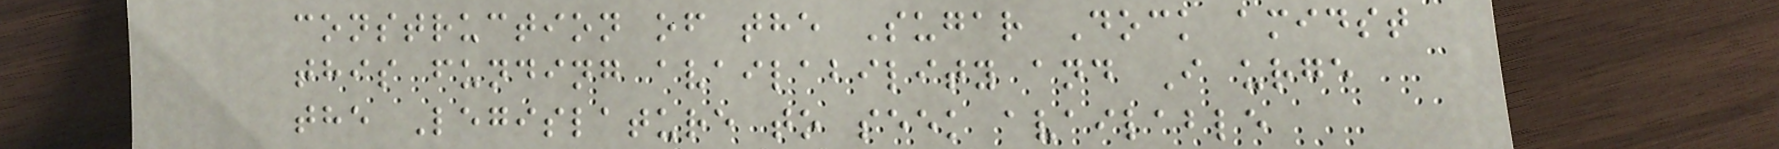construction of the Sugar Dock amidst
this funding availability and I urge
the Legislature to seek available
